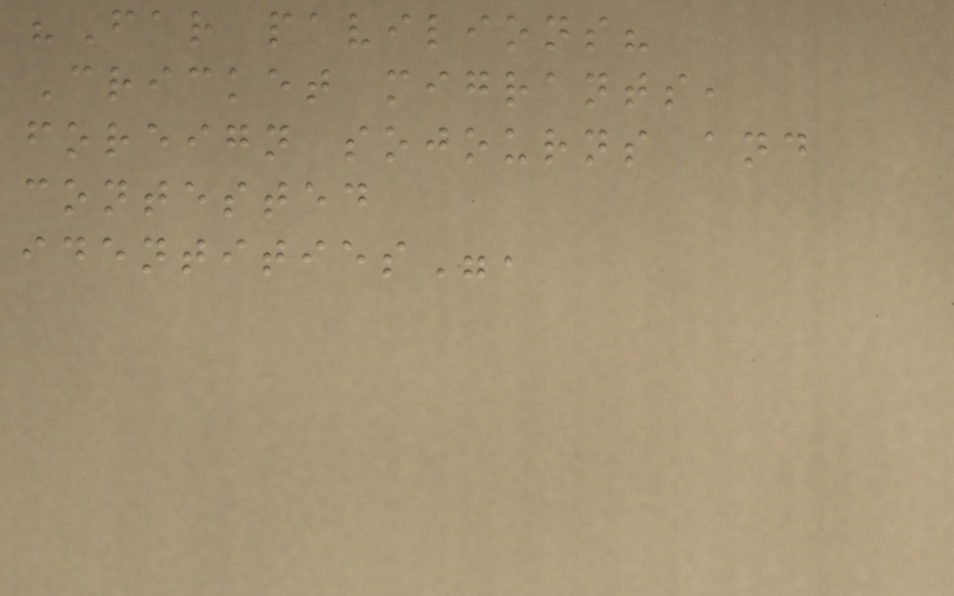"Far pavilions?
Cricket migrants,
foreign sojourns and
contested
identities",
